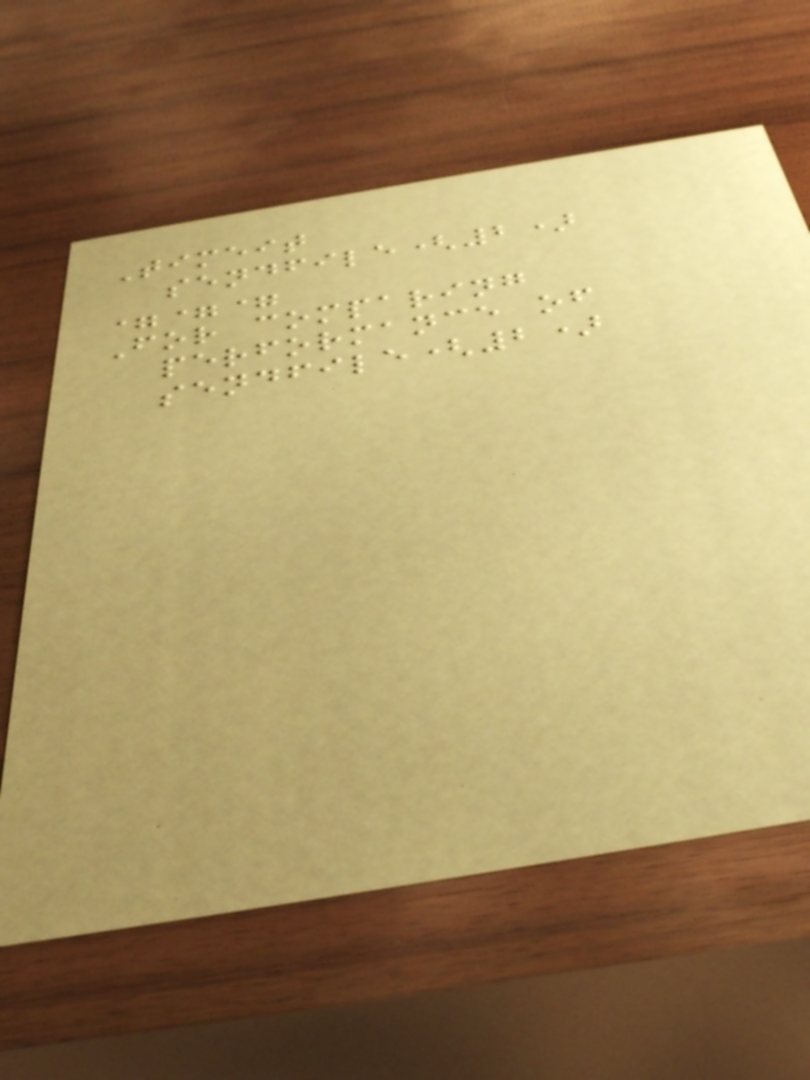Timeit
sendfile(2)
===
For comparing
performance of
sendfile(2)
